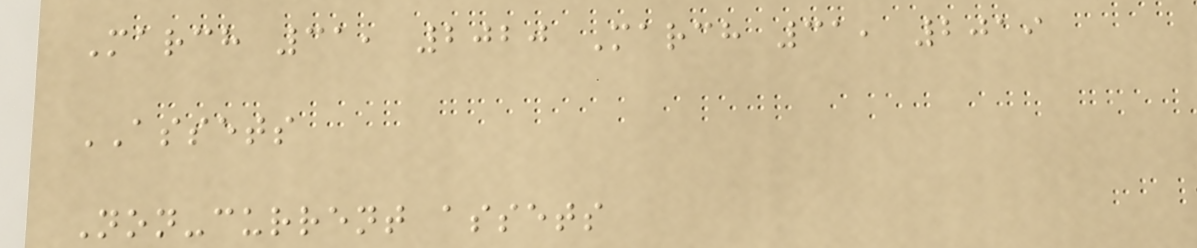March 31, 2020 March 31, 2019
ASSETS
Non-current assets
